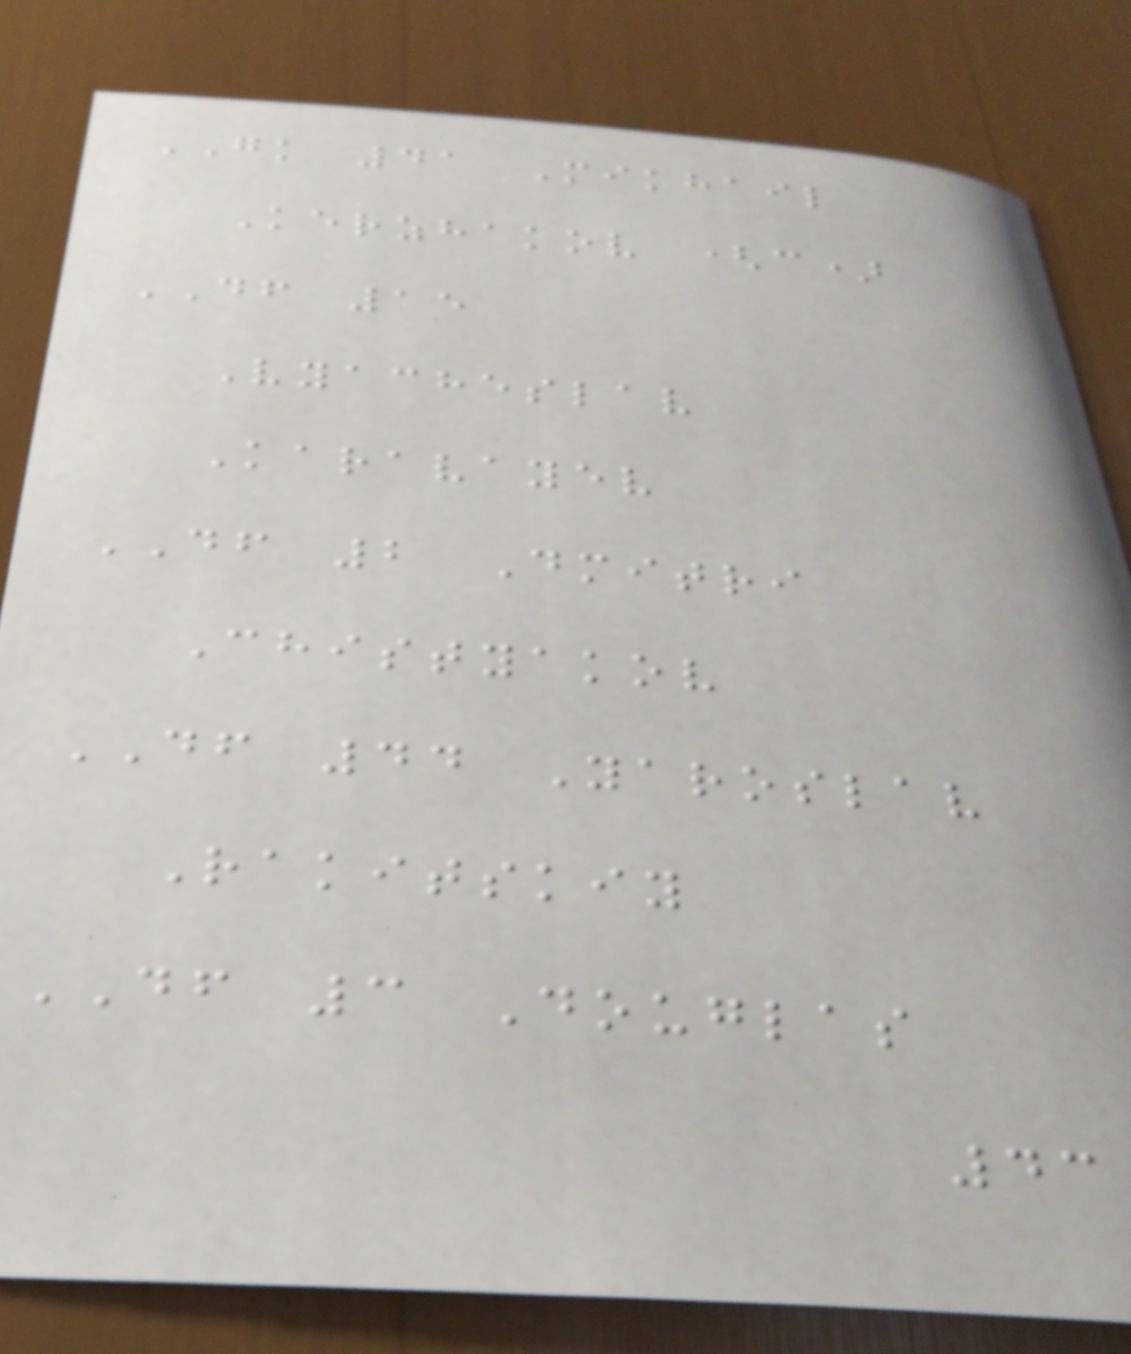GK 41 Mikhail
Kerzhakov (c)
DF 15
Vyacheslav
Karavayev
DF 2 Dmitri
Chistyakov
DF 44 Yaroslav
Rakitskiy
DF 3 Douglas
43
